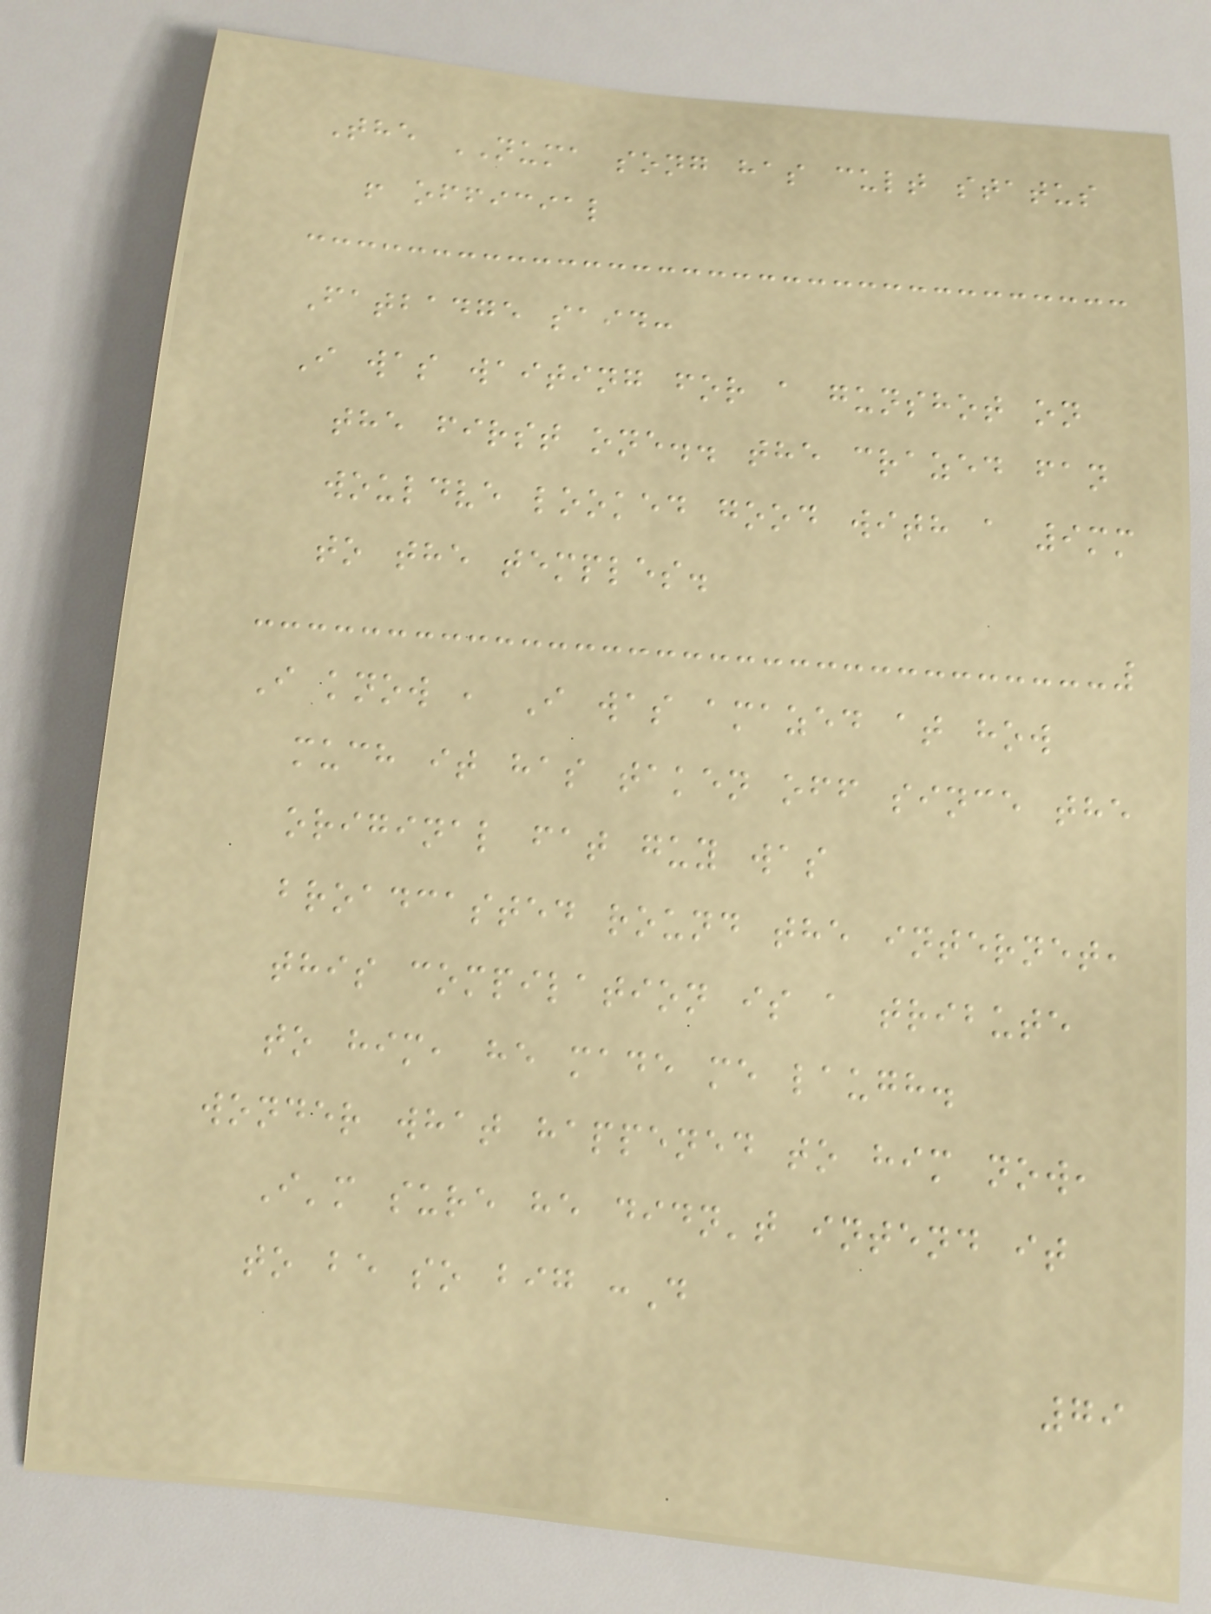The NUMA song has cult status
! official
Fatbadge said:
I was waiting for a gunshot on
the first one.. the crazed fan
wouldve looked good with a 9mm
to the temples.
I know , I was amazed at how
much it has taken off since the
original fat guy was
broadcasted round the internet,
this compilation is a tribute
to him, he made me laugh.
wonder what happened to him now,
I'm sure he didn't intend it
to be so big :D
79
